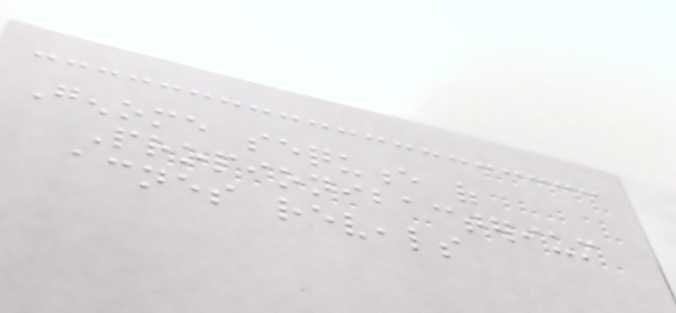Genome sequence of
Propionibacterium
acnes reveals
